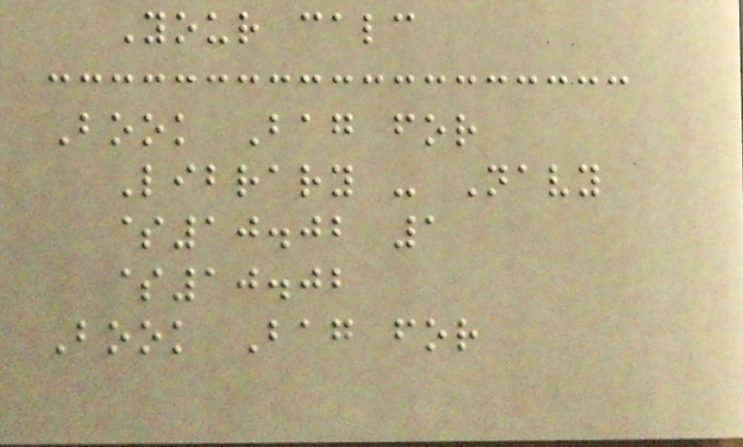Your calc
Book Bag for
Library - Navy
$10.02 1
$10.02
Book Bag for
